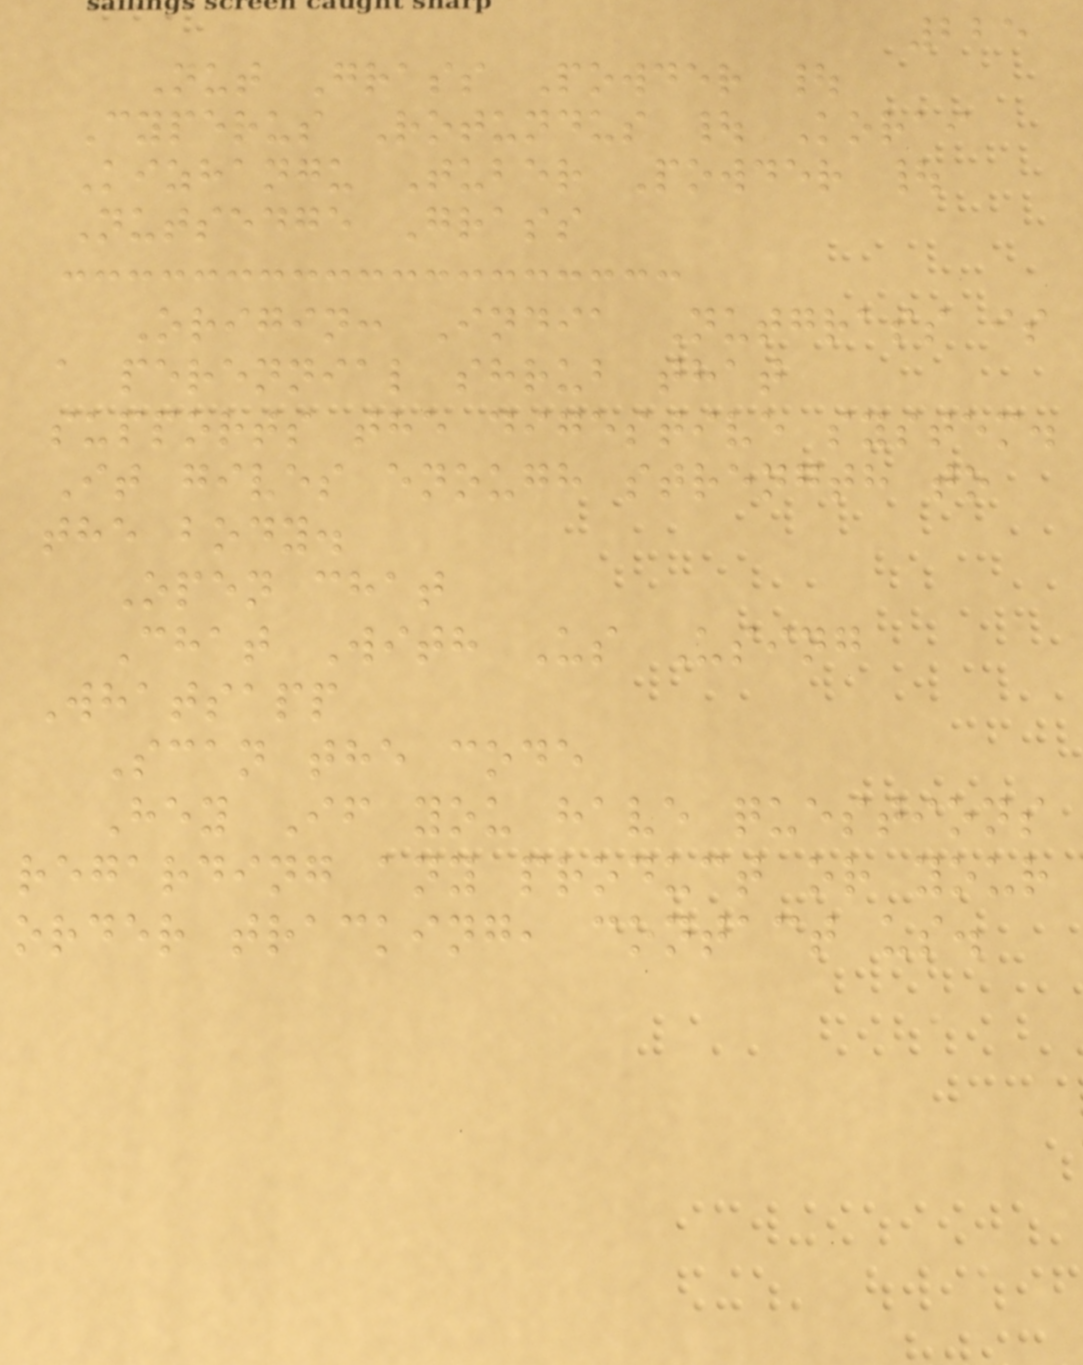225
Nut Grass Powder |
Cyperus Rotundus | Korai
Kizhangu Tuber Powder |
Nutsedge Grass
Origin: India Nutgrass is
a perennial shrub that
supports the digestive system.
It gives enough strength to
the body.
Open chat
Chat With Us Using
Whatsapp
Scan the code
Hey If you have questions
regarding any product or your
order tracking, contact us.
